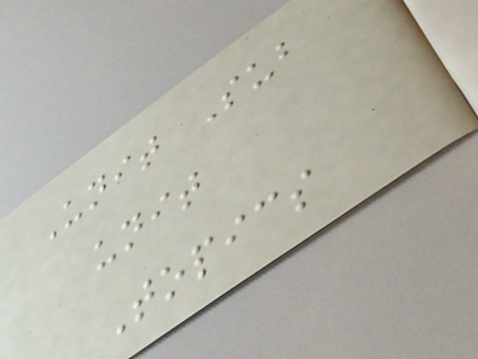Unit Sub
unit
Topics
